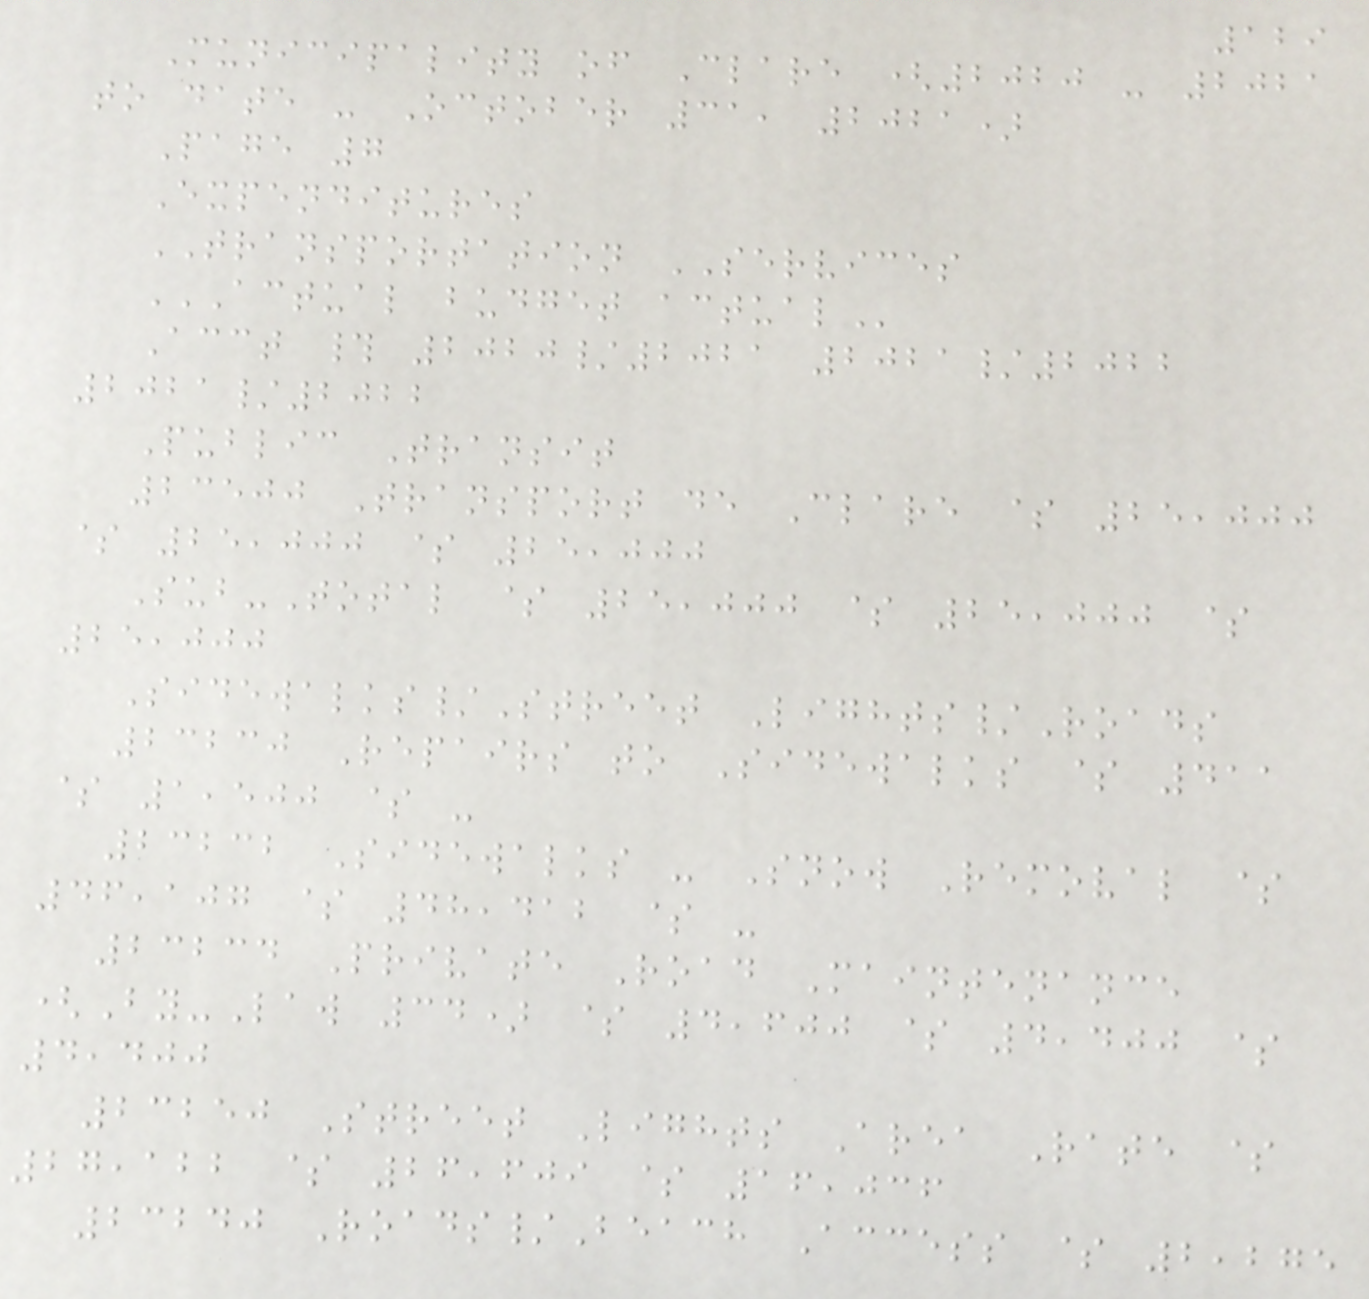129
Municipality of Clare (2020 - 2021
to date - October 31, 2021)
Page 7
Expenditures
TRANSPORTATION SERVICES
ACTUAL BUDGET ACTUAL
Acct # 2020/2021 2021/2022
2021/2022
Public Transit
23500 Transport de Clare $ 25,000
$ 25,000 $ 25,000
Sub-Total $ 25,000 $ 25,000 $
25,000
Sidewalks/Street Lights/Roads
23230 Repairs to Sidewalks $ 411
$ 1,500 $ -
23232 Sidewalks - Snow Removal $
46,107 $ 48,412 $ -
23234 Private Road Maintenance
(By-Law 34) $ 4,600 $ 4,400 $
4,400
23250 Street Lights Area Rate $
27,122 $ 26,609 $ 16,036
23240 Roads/Beach Access $ 2,275
